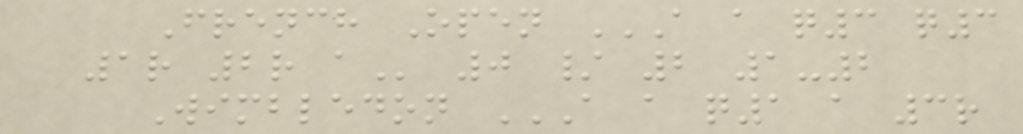French Open A A Q3 Q3
1R 2R A 0 / 2 1-2
Wimbledon A A Q1 A 3R
